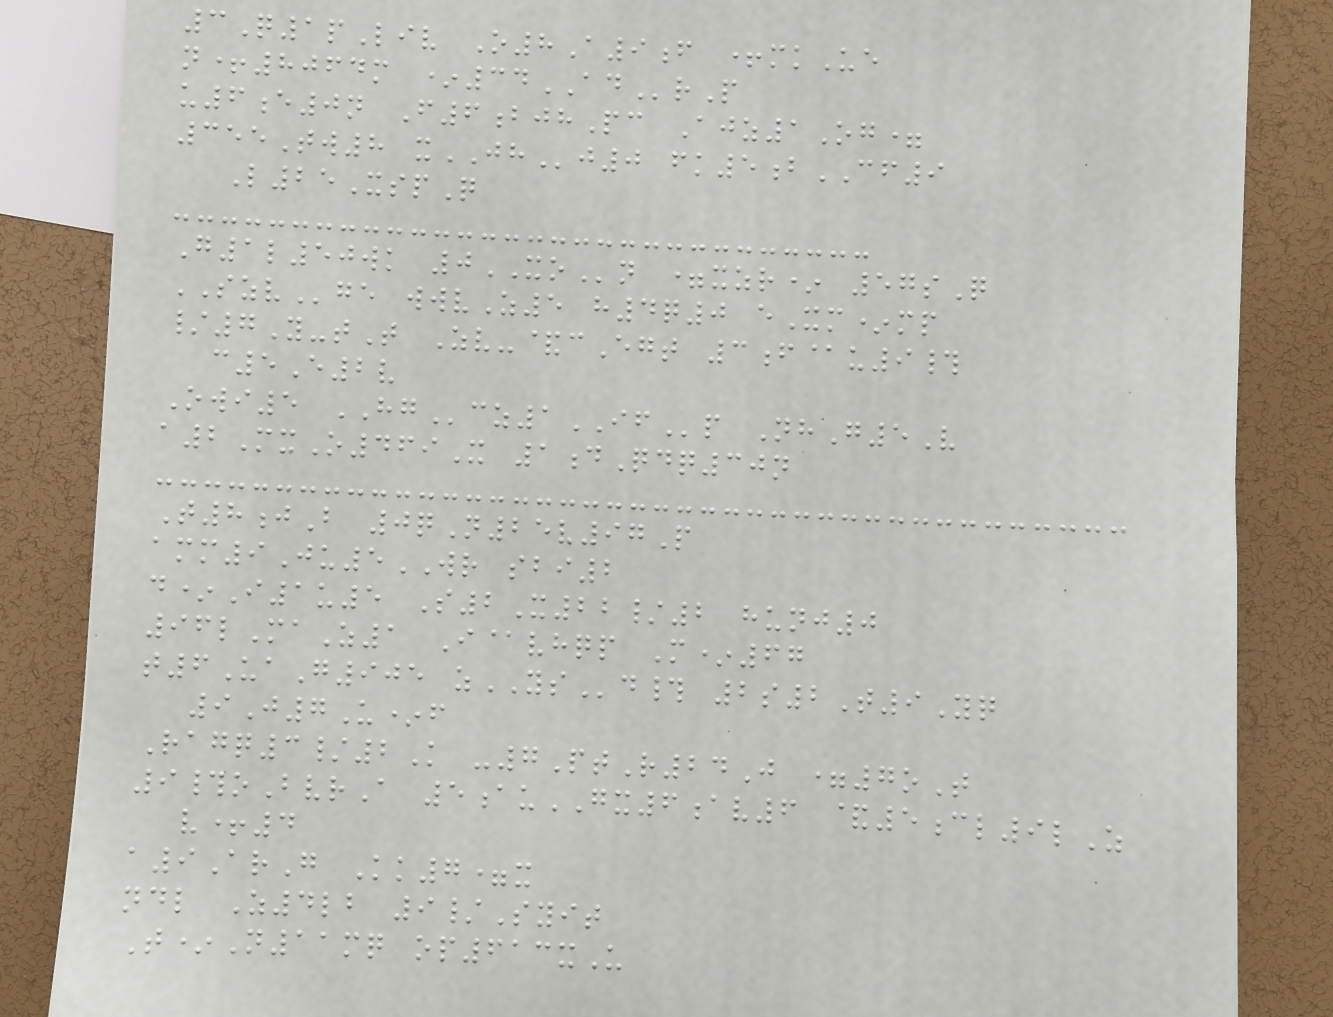3Q1pLiv O8A9f +mkUe
n+8064m *34ADrP
u6e0n F6bjhPc Ajz1Og=
355Tw8 xJHj0 fk5bCF9
L25XspQ
G1l50wk 0XOn =xzr* 57sQ
SZVge wwvZ5 h4q0 eXm*mp
/7Y-tT Zv-&cEgt 3f@u9#
c5E2v
Owi5 HGcz1IFp NhG5V
a2MxO469X 1dQdq30n
T8jB 0qN25v97P
amm9Ju5WR sbi2
d*I1u5 S2X22/2 hunj0
96lMaZ1 I@vhqp M*67
t6UaG905 zYSd# 2s2T9Yq
9J7U*f
Ragq3/2K -7PtR24J =7oT
9#oBvrA 5auGX6av6 &5cl9lZ
v+4
a9ArG Kk7=x
ndl Z4lb 9/Syit
T*N11mq op613xU
